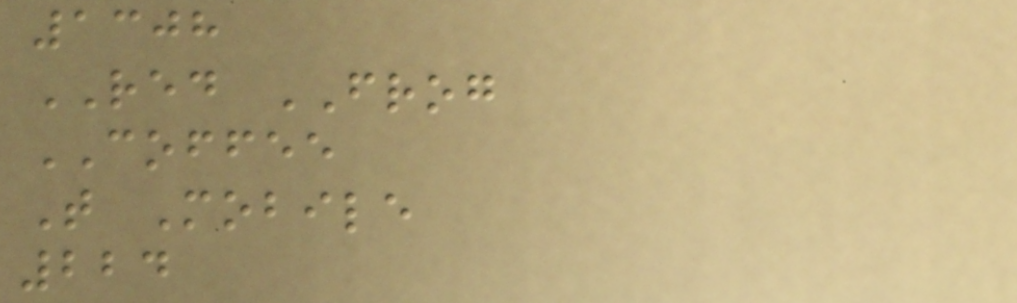1308
RED FROG
COFFEE
T Mobile
224
